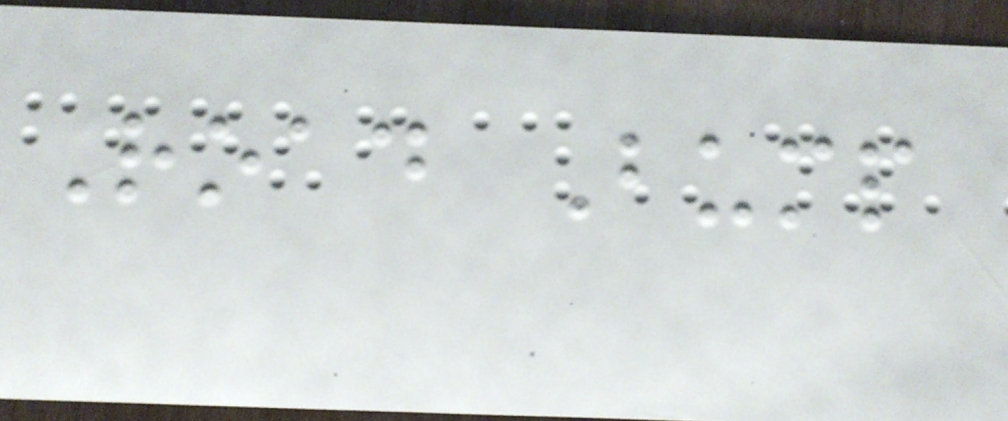Road Bump
